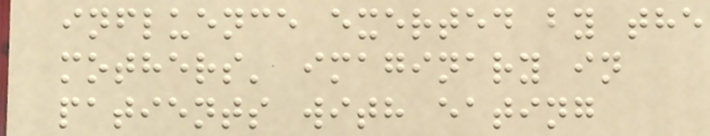influence exerted by the
mothers' imaginary in
patients with eating
